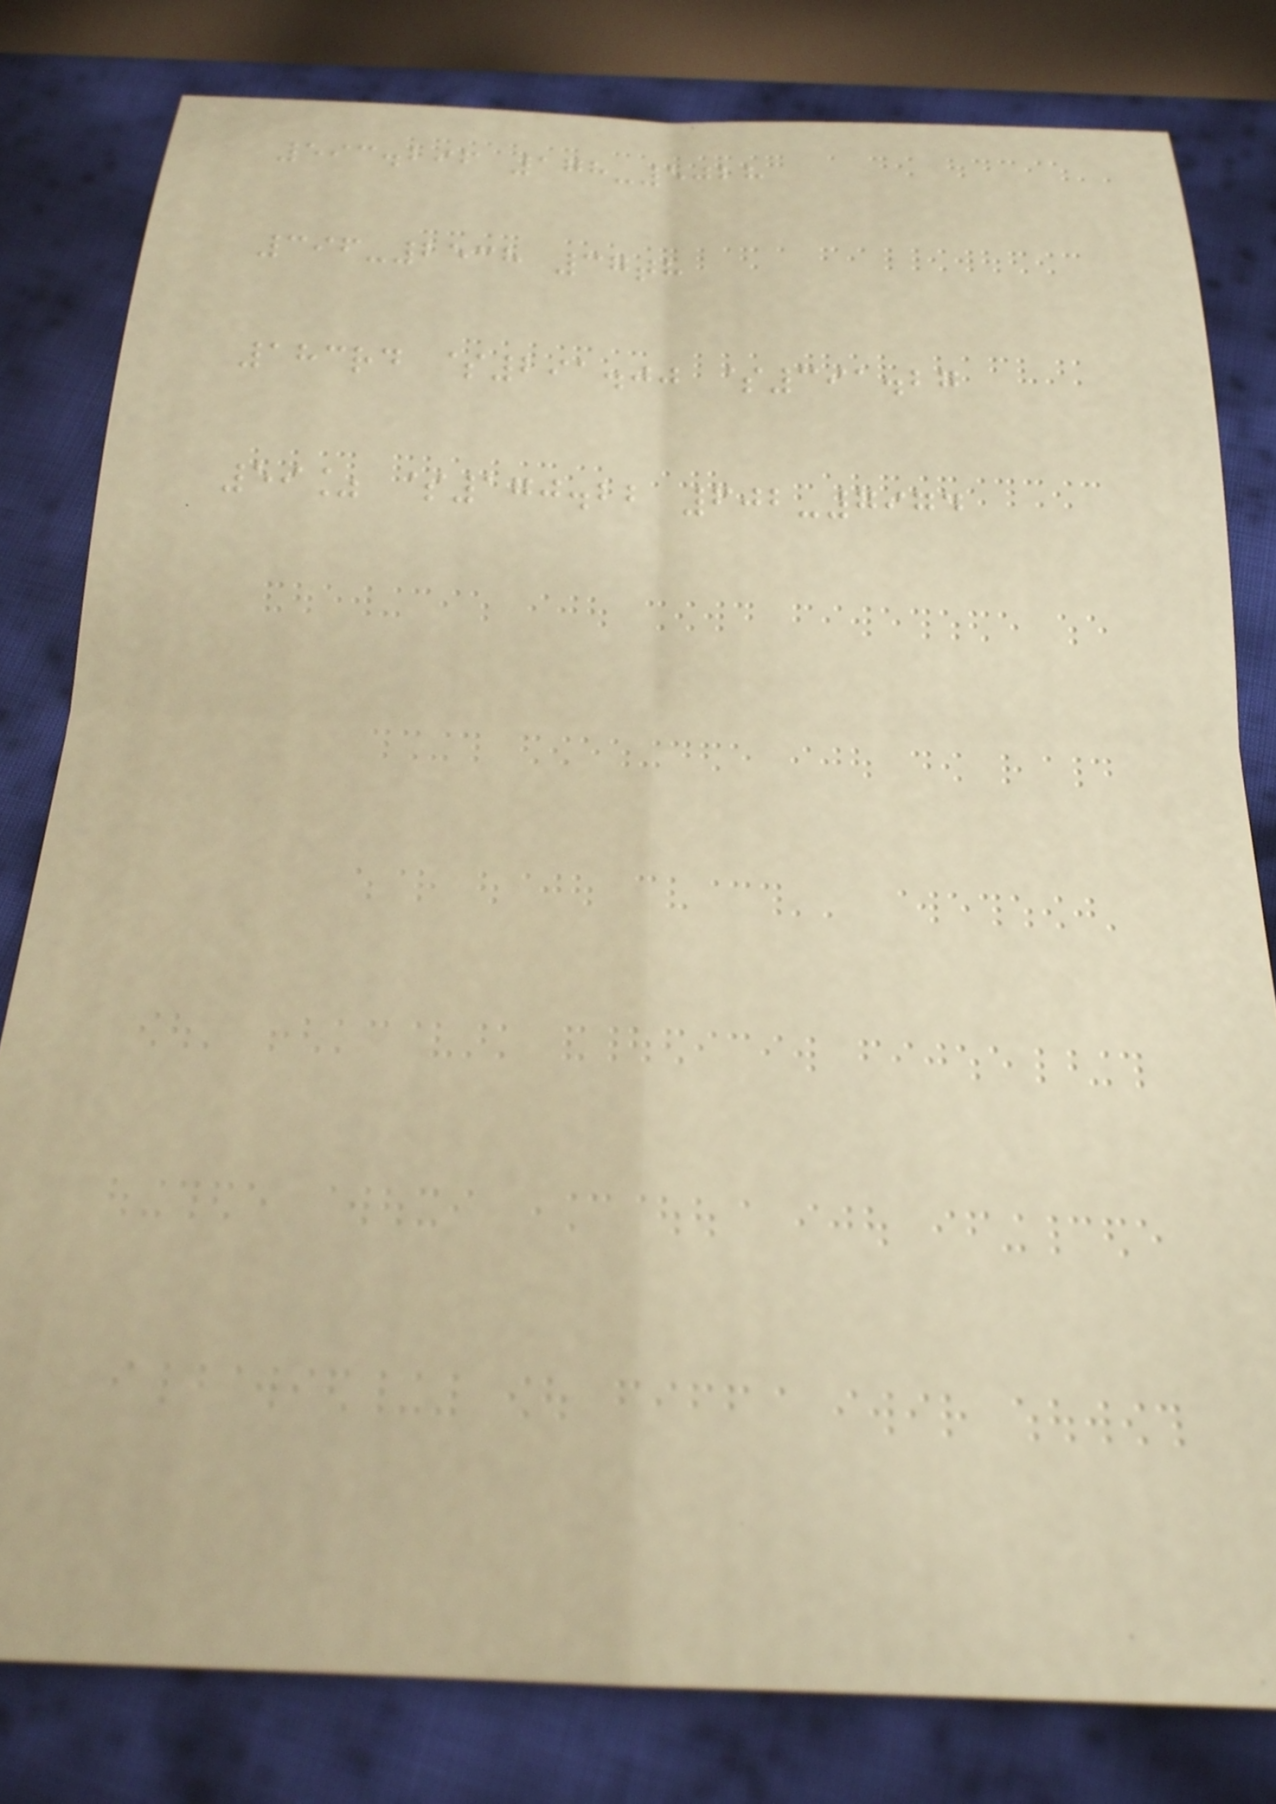593.296 178-5028
396-2538 37th
183rd $291.00 $391.27
59% $170.22 602-7974
